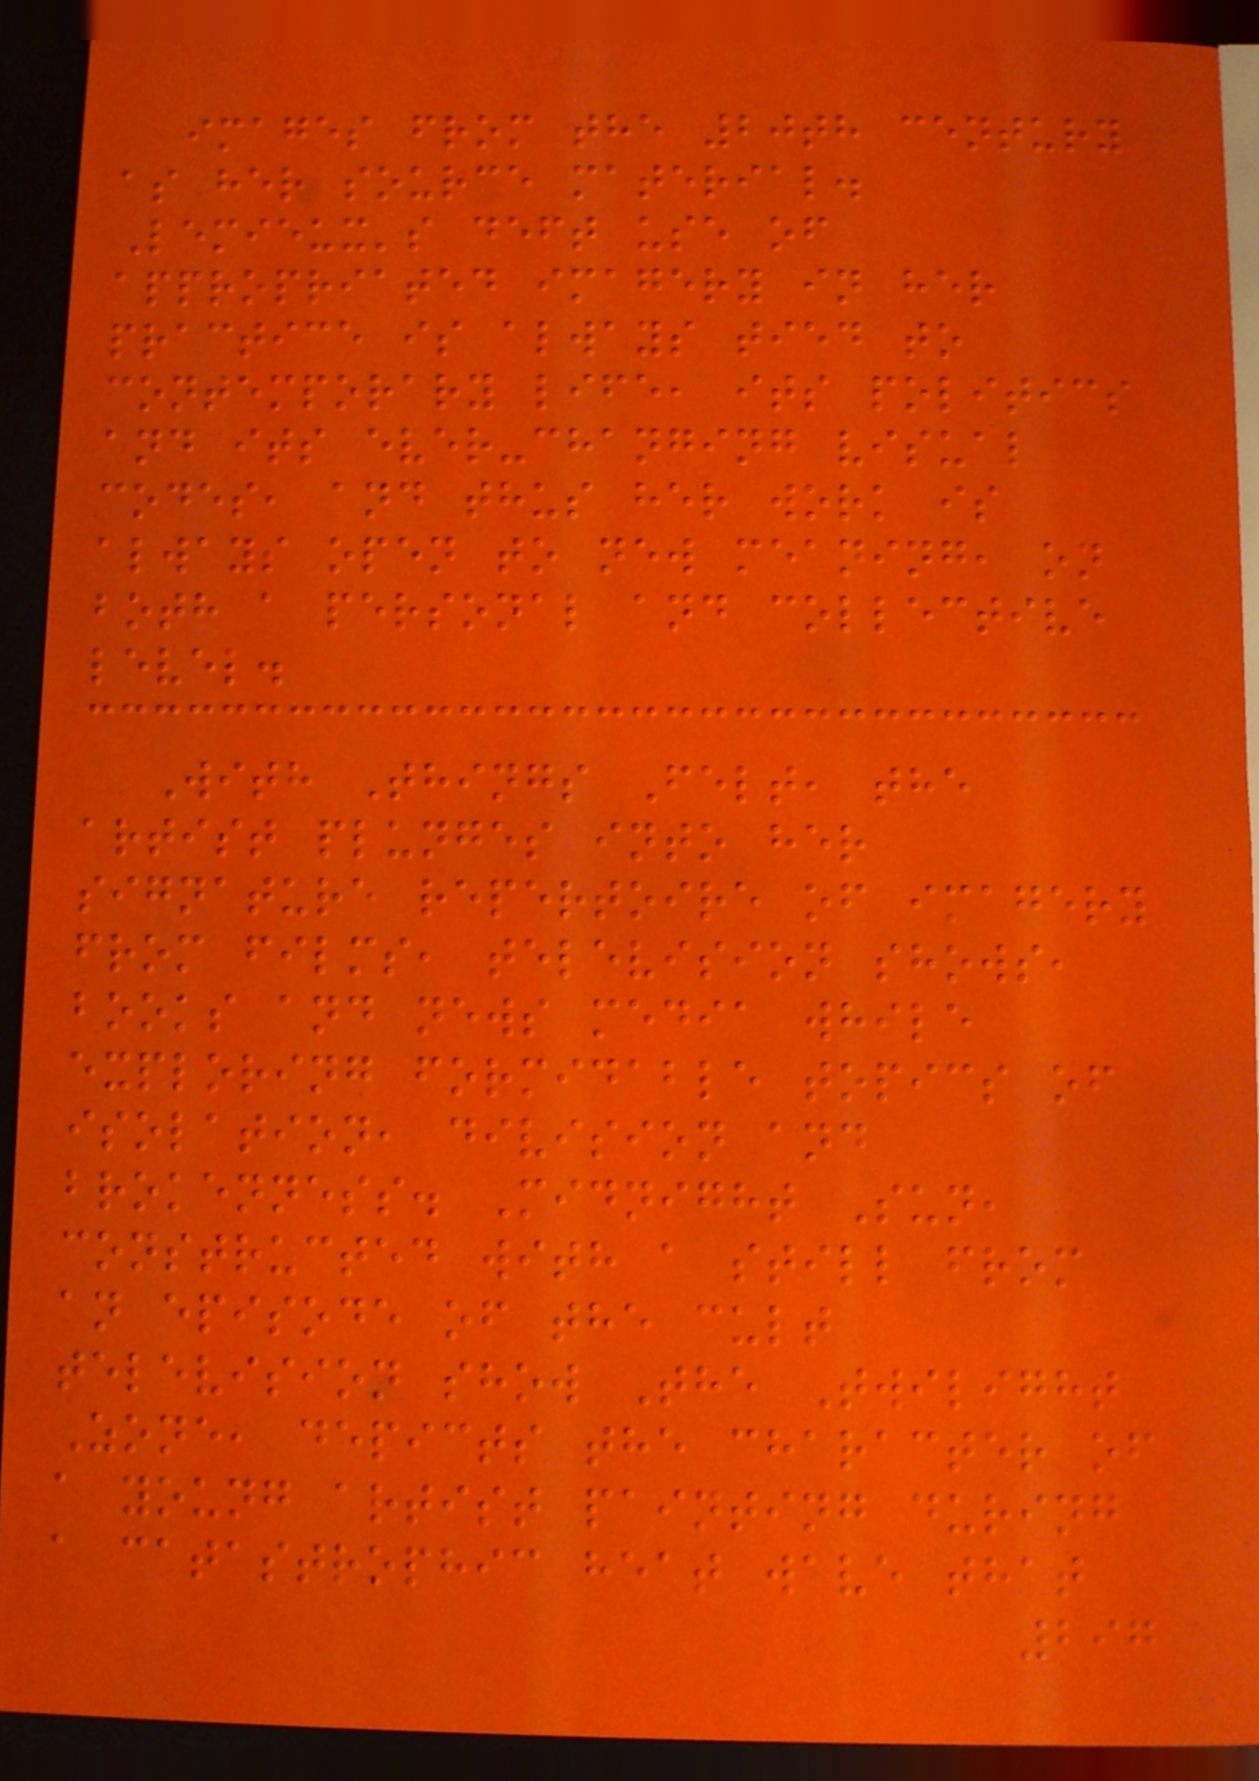images from the 20th century
as her source material.
Lemieux's deft use of
appropriated imagery in her
practice is always tied to
contemporary life, its politics
and its ever-changing visual
codes, and thus her work is
always open to new meaning, on
both a personal and collective
level.
With Things Felt, the
artist plunges into her
signature repertoire of imagery
from films, television shows,
books and news media while
exploring formidable topics of
isolation, division and
brokenness. Midnight Sun,
constructed with a still from
an episode of the cult
television show The Twilight
Zone, depicts the character of
a young artist painting during
a catastrophic heat wave that
297
